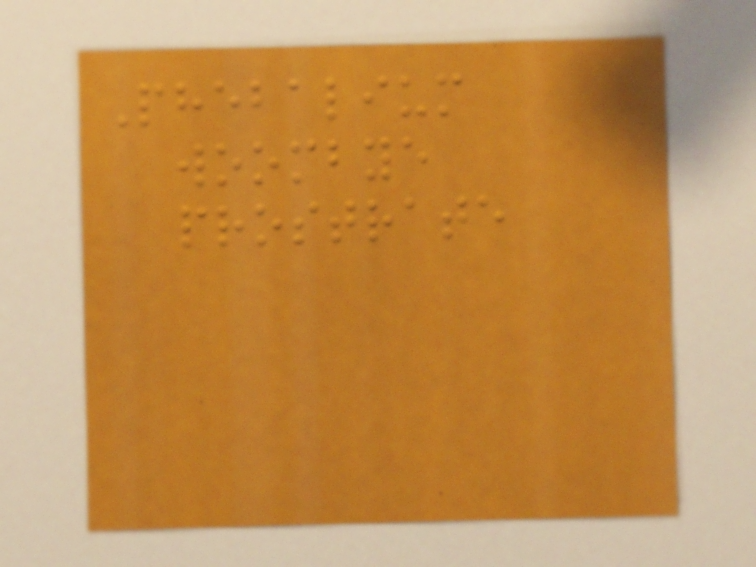Phebalium
woombye
prostrate
